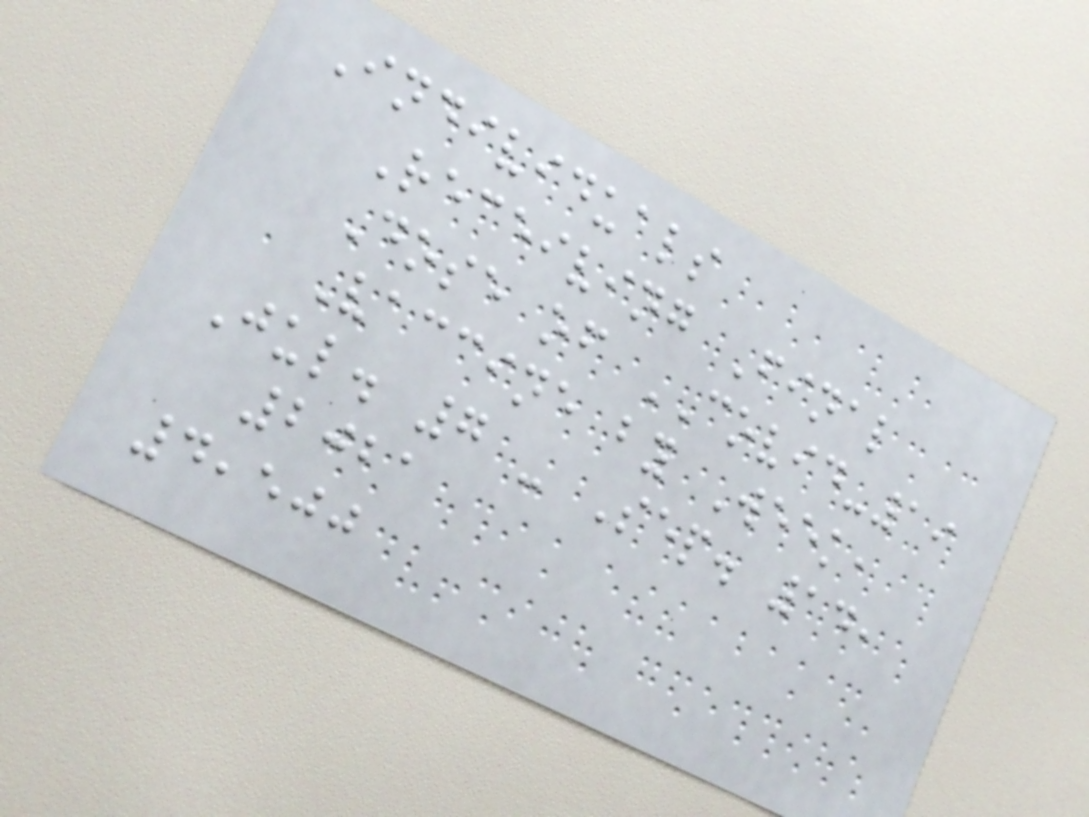Individuals
Receiving Final
Dose of COVID-19
Vaccine by Week,
Jul. 7 - Sep. 14,
2021
4,500
